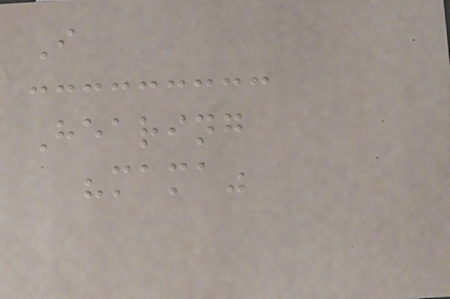I
Hearing
"mama"
